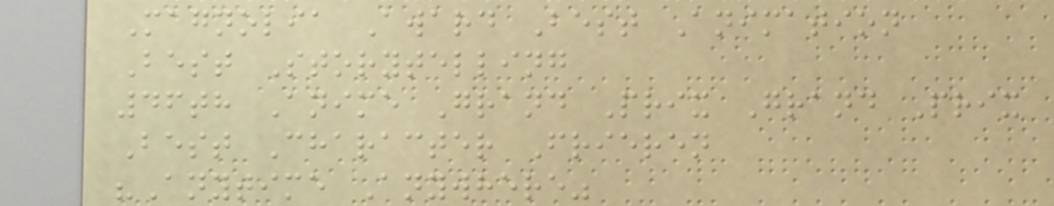Magnolia Award Best Animation
Best Storytelling
46th Anime Grand Prix Grand Prix
Best Character Frieren
"Anytime Anywhere"
